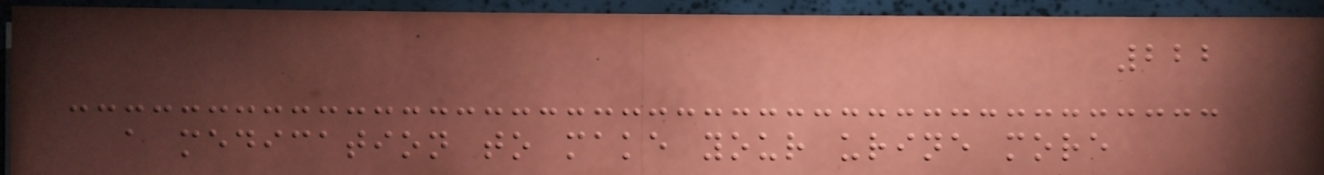222
a medication to make your urine more
